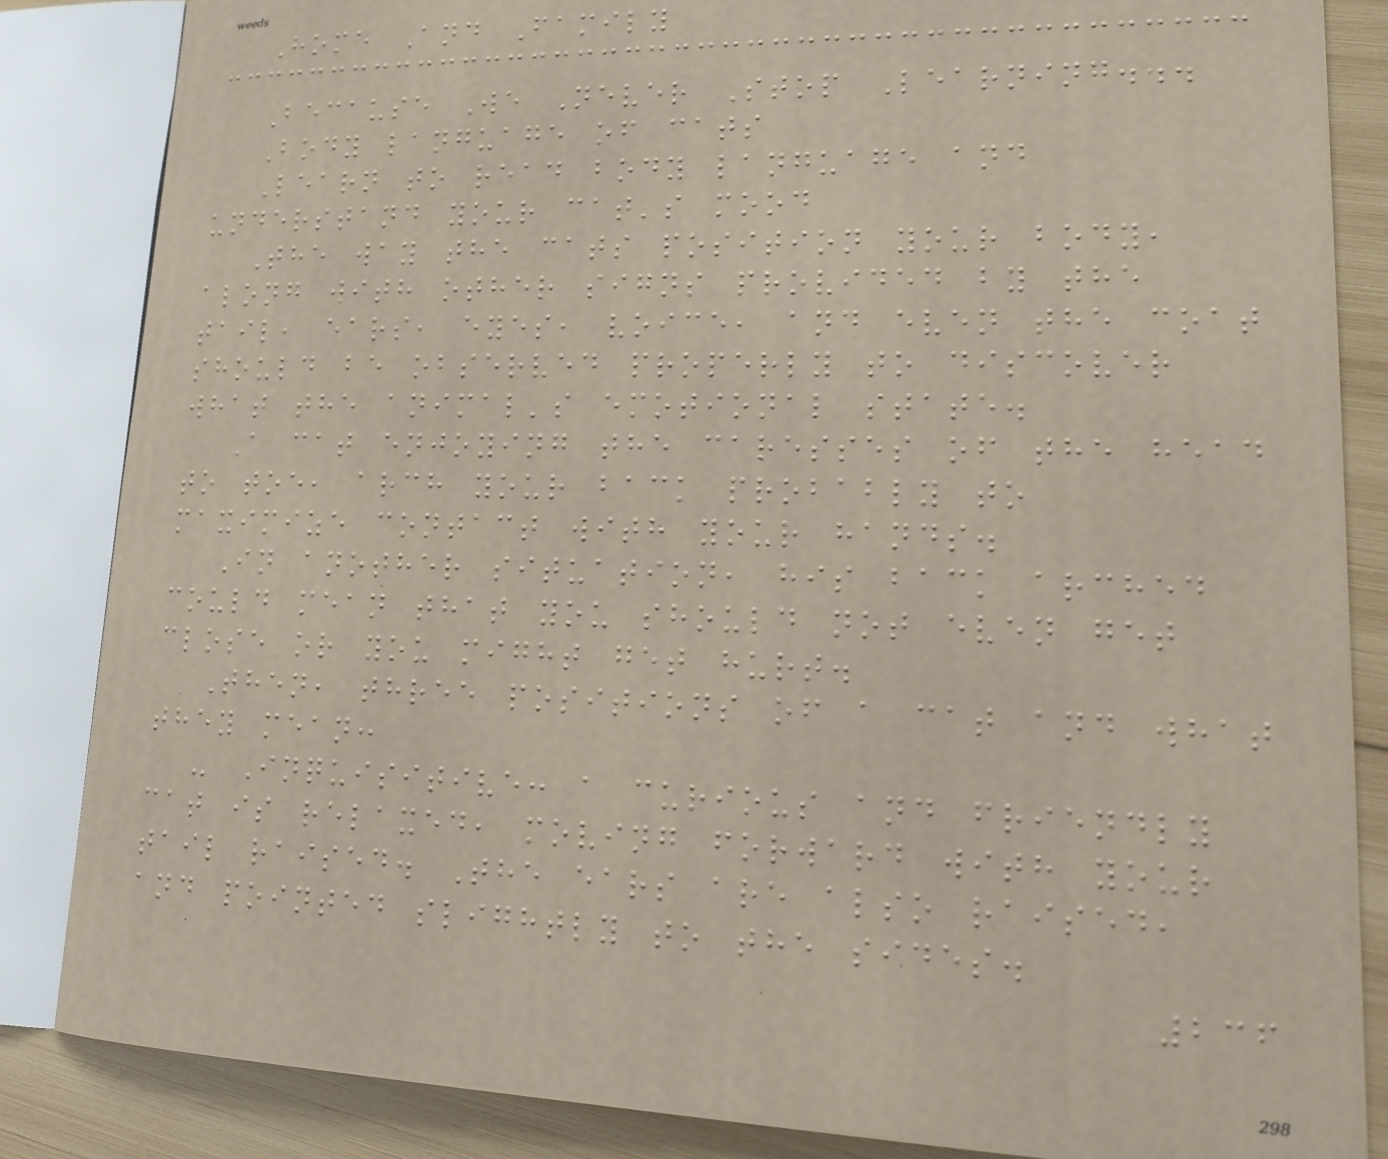Home And Family
Because We Never Stop Learning...
Body language of cats
Learn to read body language and
understand your cat's mood
The way the cats position your body,
along with other signs provided by the
tail, ears, eyes, voice, and even the coat
should be observed properly to discover
what the animal's emotional state.
A cat enjoying the caresses of the head
to toe, arch your back probably to
maximize contact with your hands.
In another situation, his back arched
could mean that you should not even get
close or you might get hurt.
Then, three positions of a cat and what
they mean:
- Inquisitive: a curious and friendly
cat is relaxed, moving forward with your
tail raised. The ears are also raised,
and pointed slightly to the sides.
236
